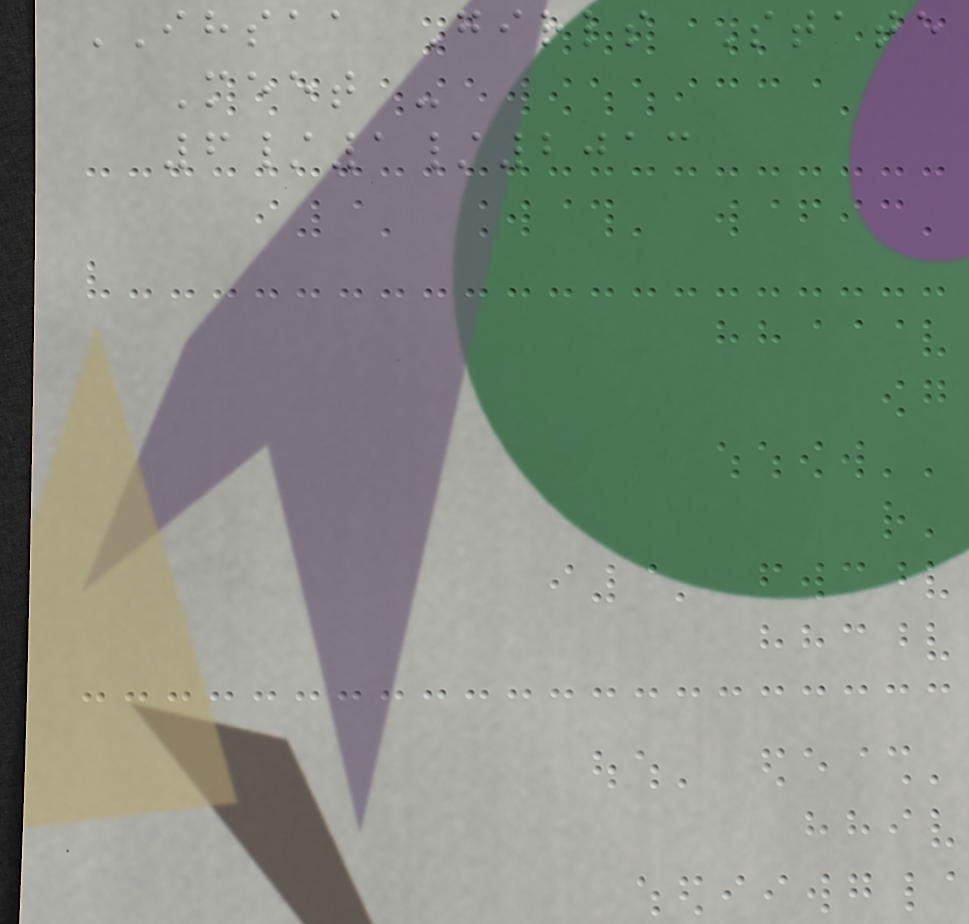IHSAA Girls State
Meet -
6/1/2013
